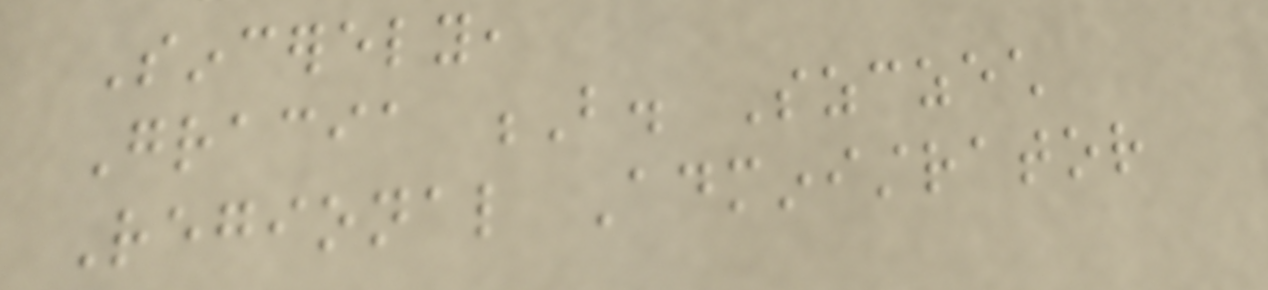Sincerely,
Gracia B. Szczech
Regional Administrator
